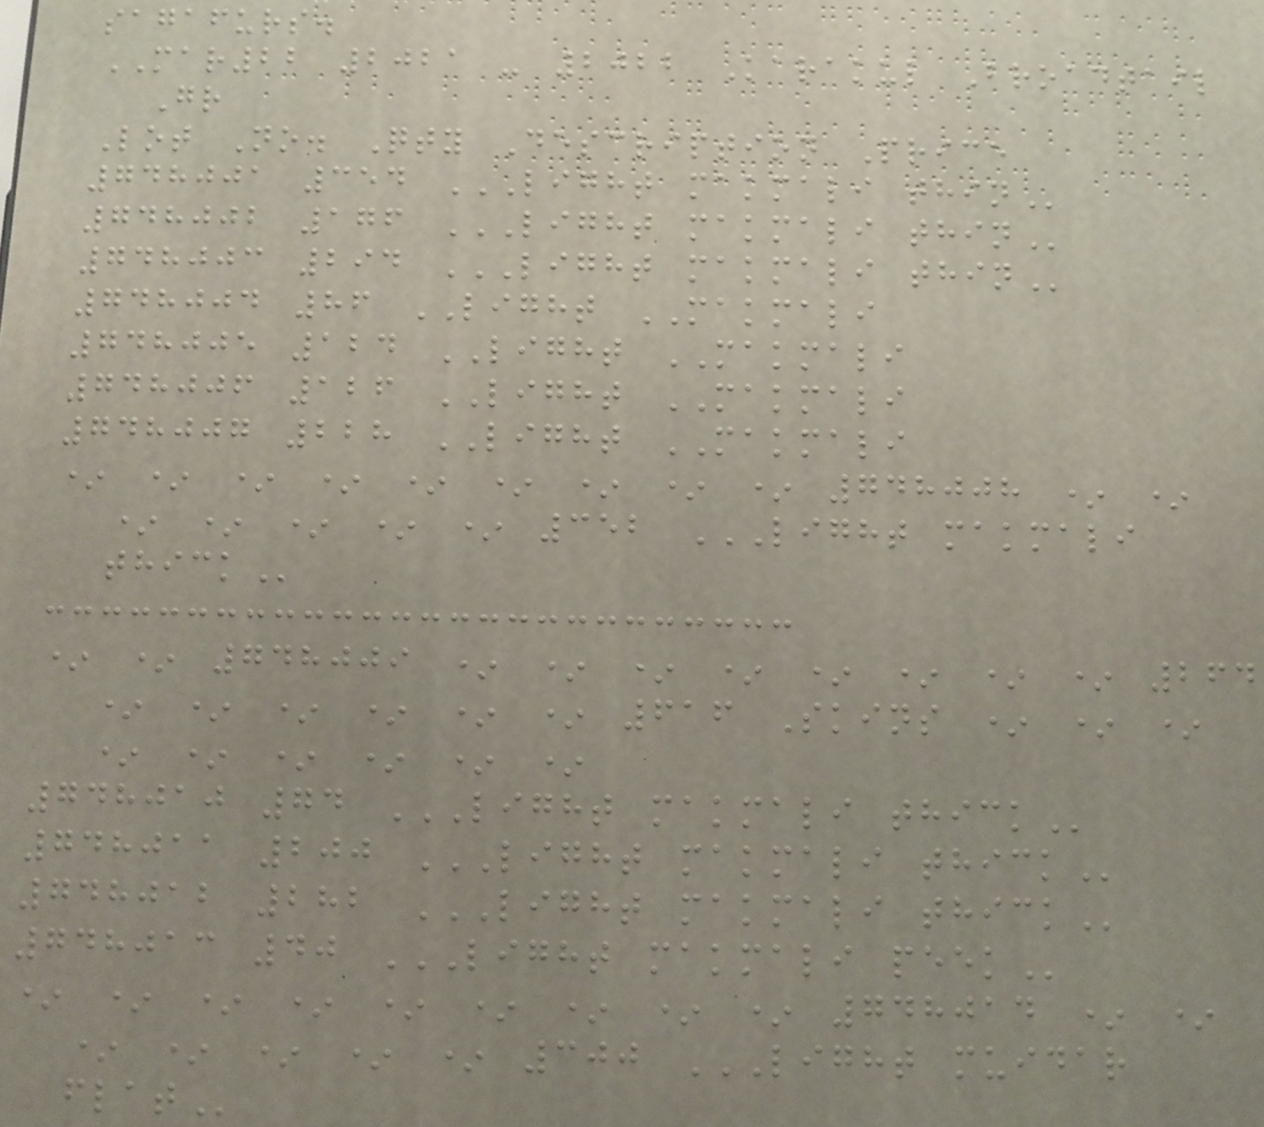sagafurs.
MAR22 2021 - 2022 Karakul Broadtail
Gr
Lot No. Qty Description Price
748001 354 LIGHT MAKMALI THIN
748002 176 LIGHT MAKMALI THIN
748003 294 LIGHT MAKMALI THIN
748004 86 LIGHT MAKMALI
748005 124 LIGHT MAKMALI
748006 126 LIGHT MAKMALI
748007 228 LIGHT MAKMALI
* * * * * * * * * 748008 * *
* * * * * 352 LIGHT MAKMALI
THICK
* * 748009 * * * * * * * * 264
* * * * * * 616 Skins * * *
* * * * * *
748010 74 LIGHT MAKMALI THICK
748011 200 LIGHT MAKMALI THICK
748012 282 LIGHT MAKMALI THICK
748013 40 LIGHT MAKMALI PEEK
* * * * * * * * * 748014 * *
* * * * * 300 LIGHT MUIDAR
FLAT
